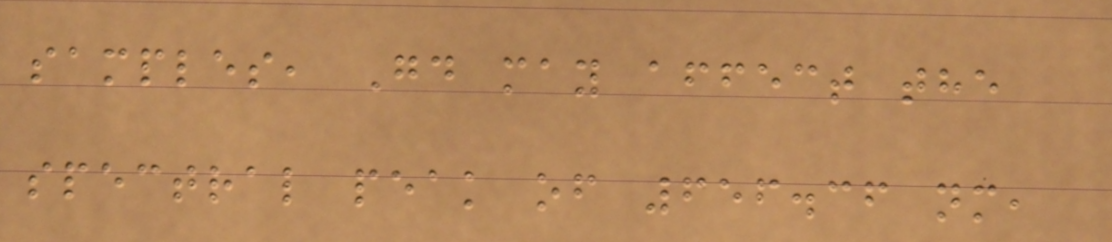samples, Gd may affect the
spectral peak of 656.36 nm,
